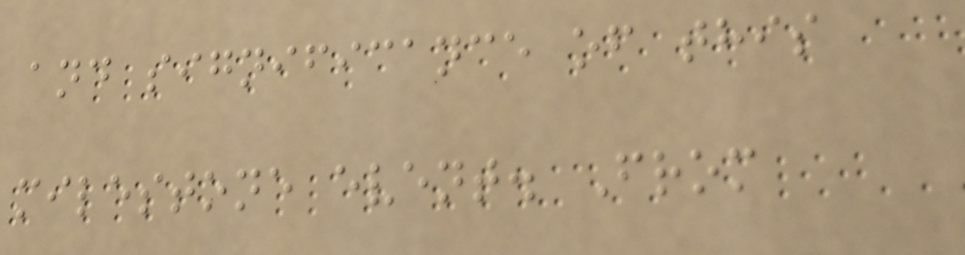and significance of this
milestone event. From
